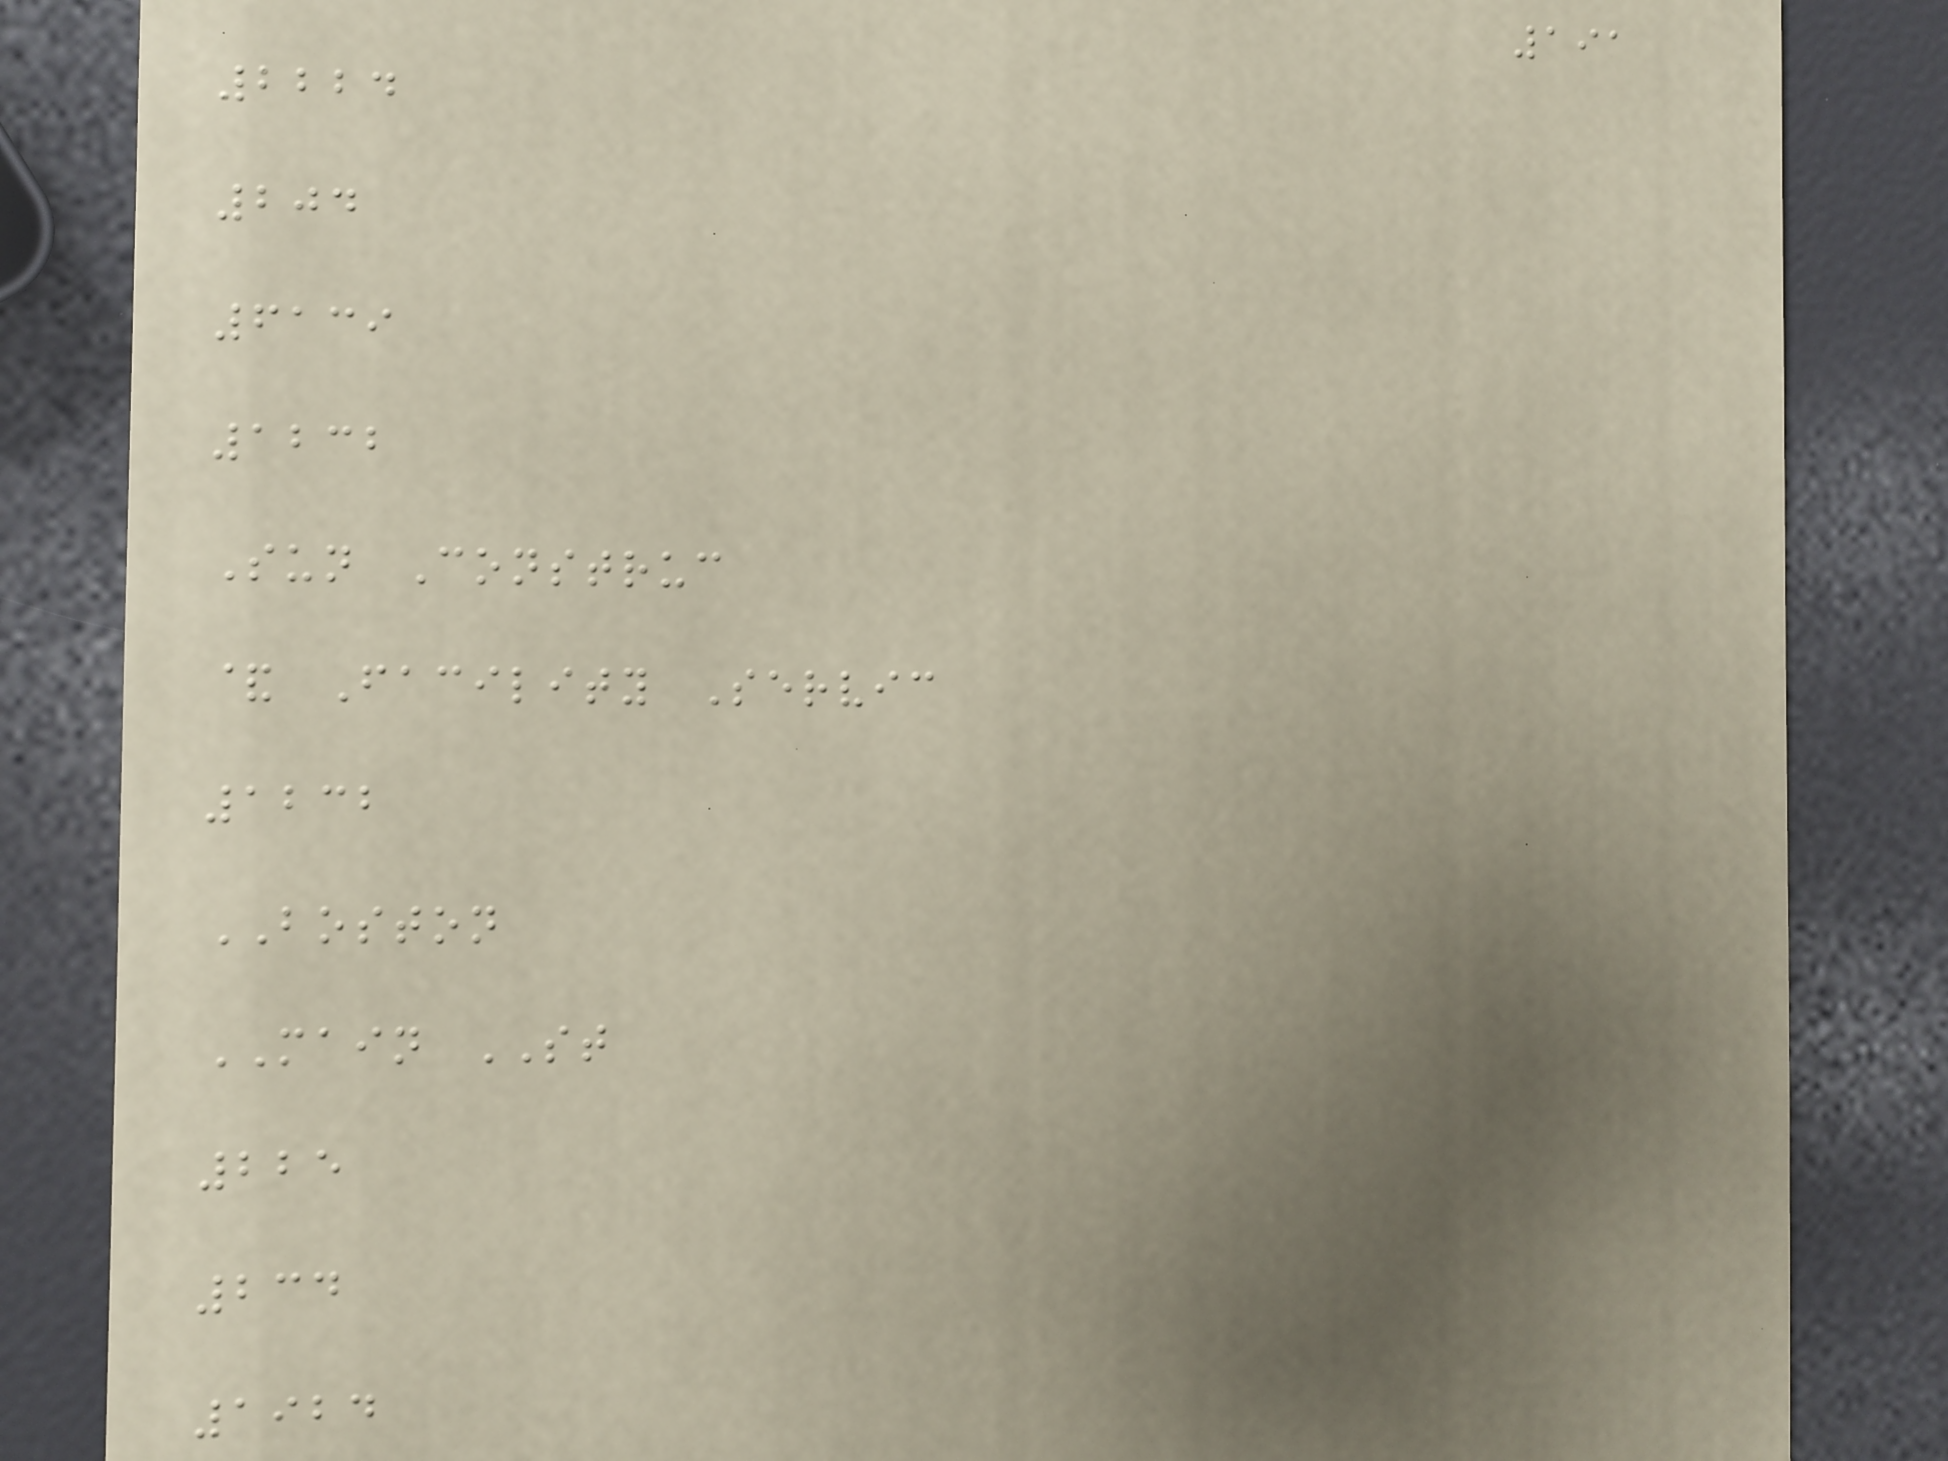191
2224
204
6139
1232
Sun Construc
& Facility Servic
1232
BOSTON
MAIN ST
225
234
1924
